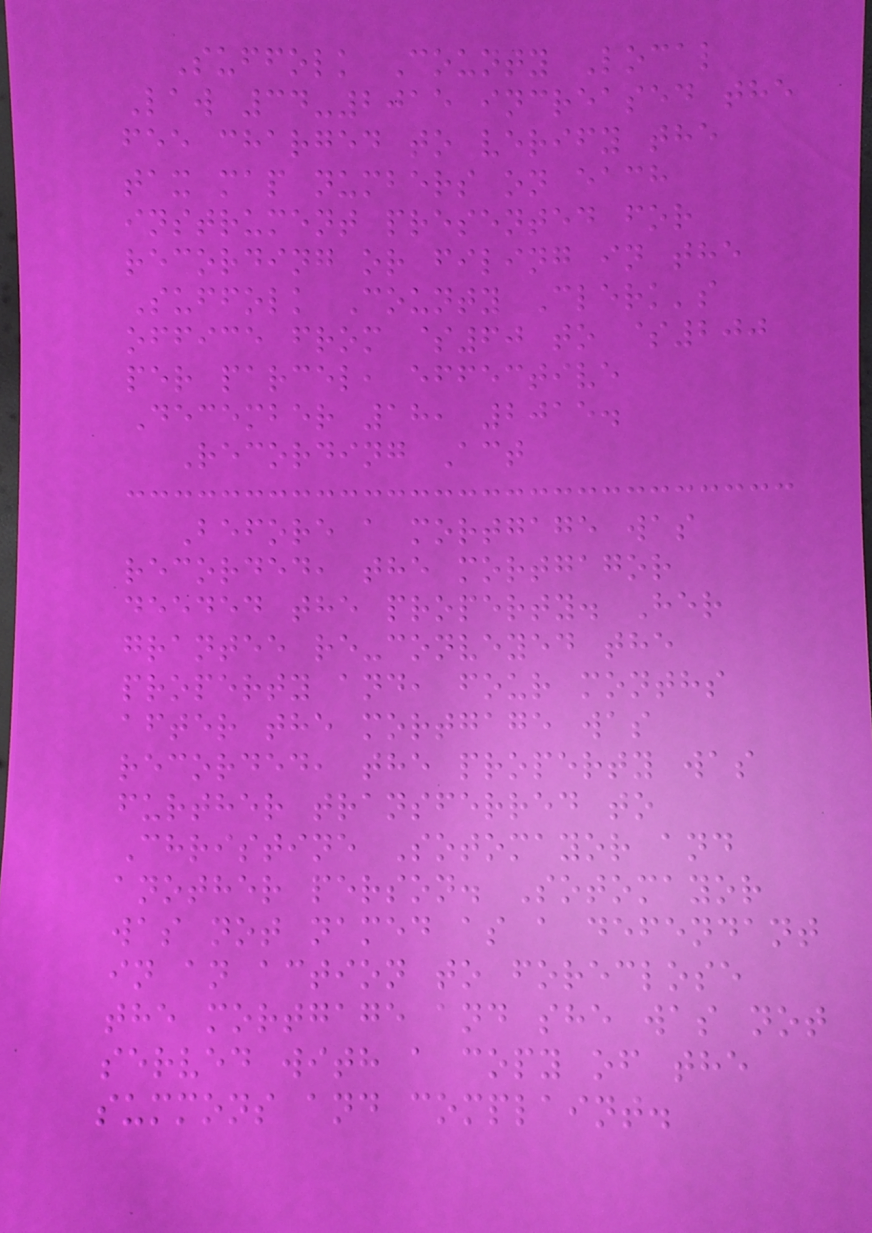Suffolk County Local
Law 34-2015 increased the
fee charged to verify the
tax map numbers on each
instrument presented for
recording or filing in the
Suffolk County Clerk's
office from $60 to $200
per parcel, effective
December 18, 2015.
Recording Act
Before a mortgage was
recorded, the mortgagor
deeded the property. Her
grantee re-conveyed the
property and, four months
after the mortgage was
recorded, the property was
further transferred to
Christine Sotomayor and
another person. Sotomayor
was not named as a defendant
in an action to foreclose
the mortgage and she was not
served with a copy of the
summons and complaint.
